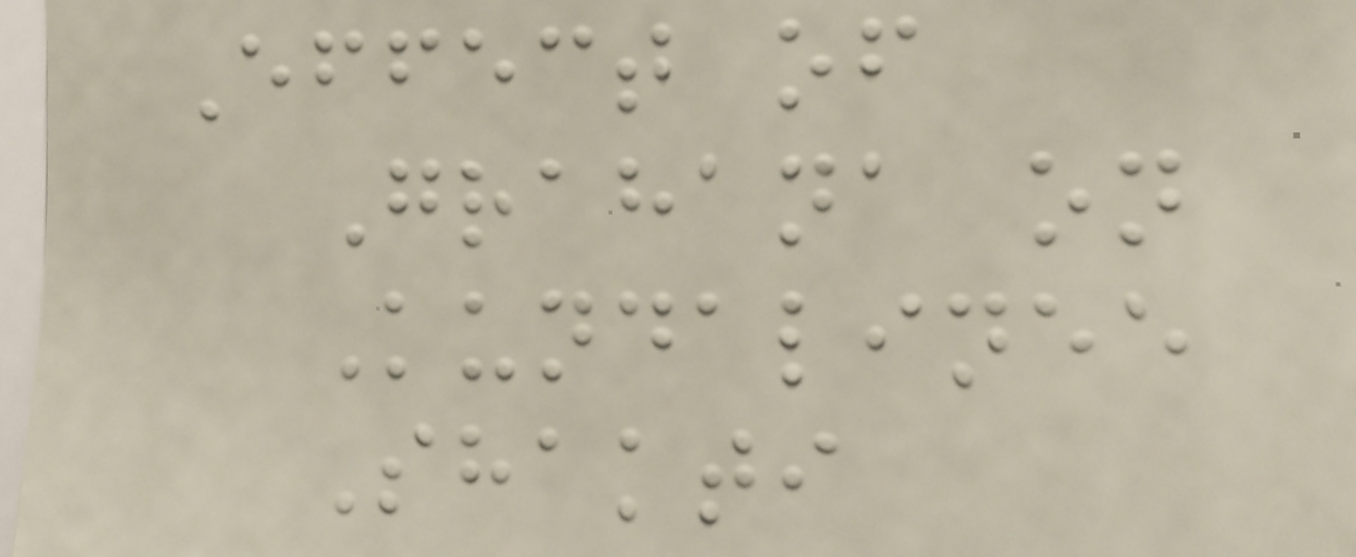Effect of
Grahana on
Kundalinee
Shakti
